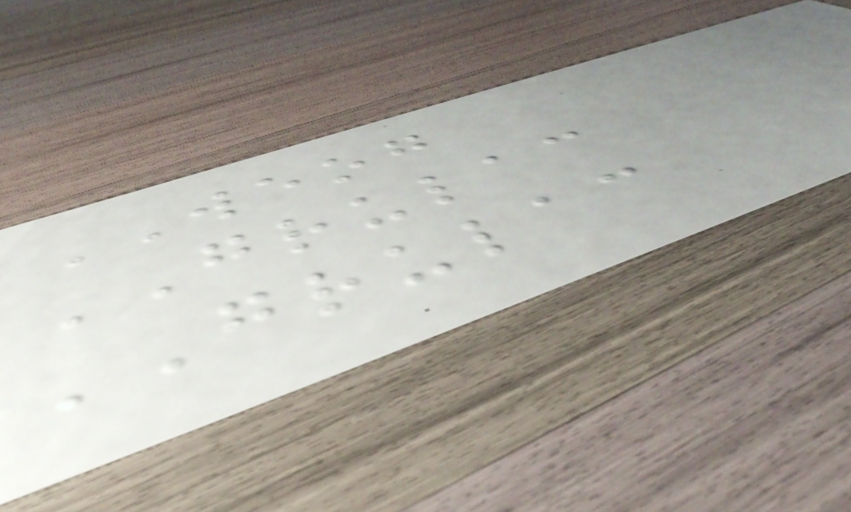WEOG
GRULAC
GRULAC
